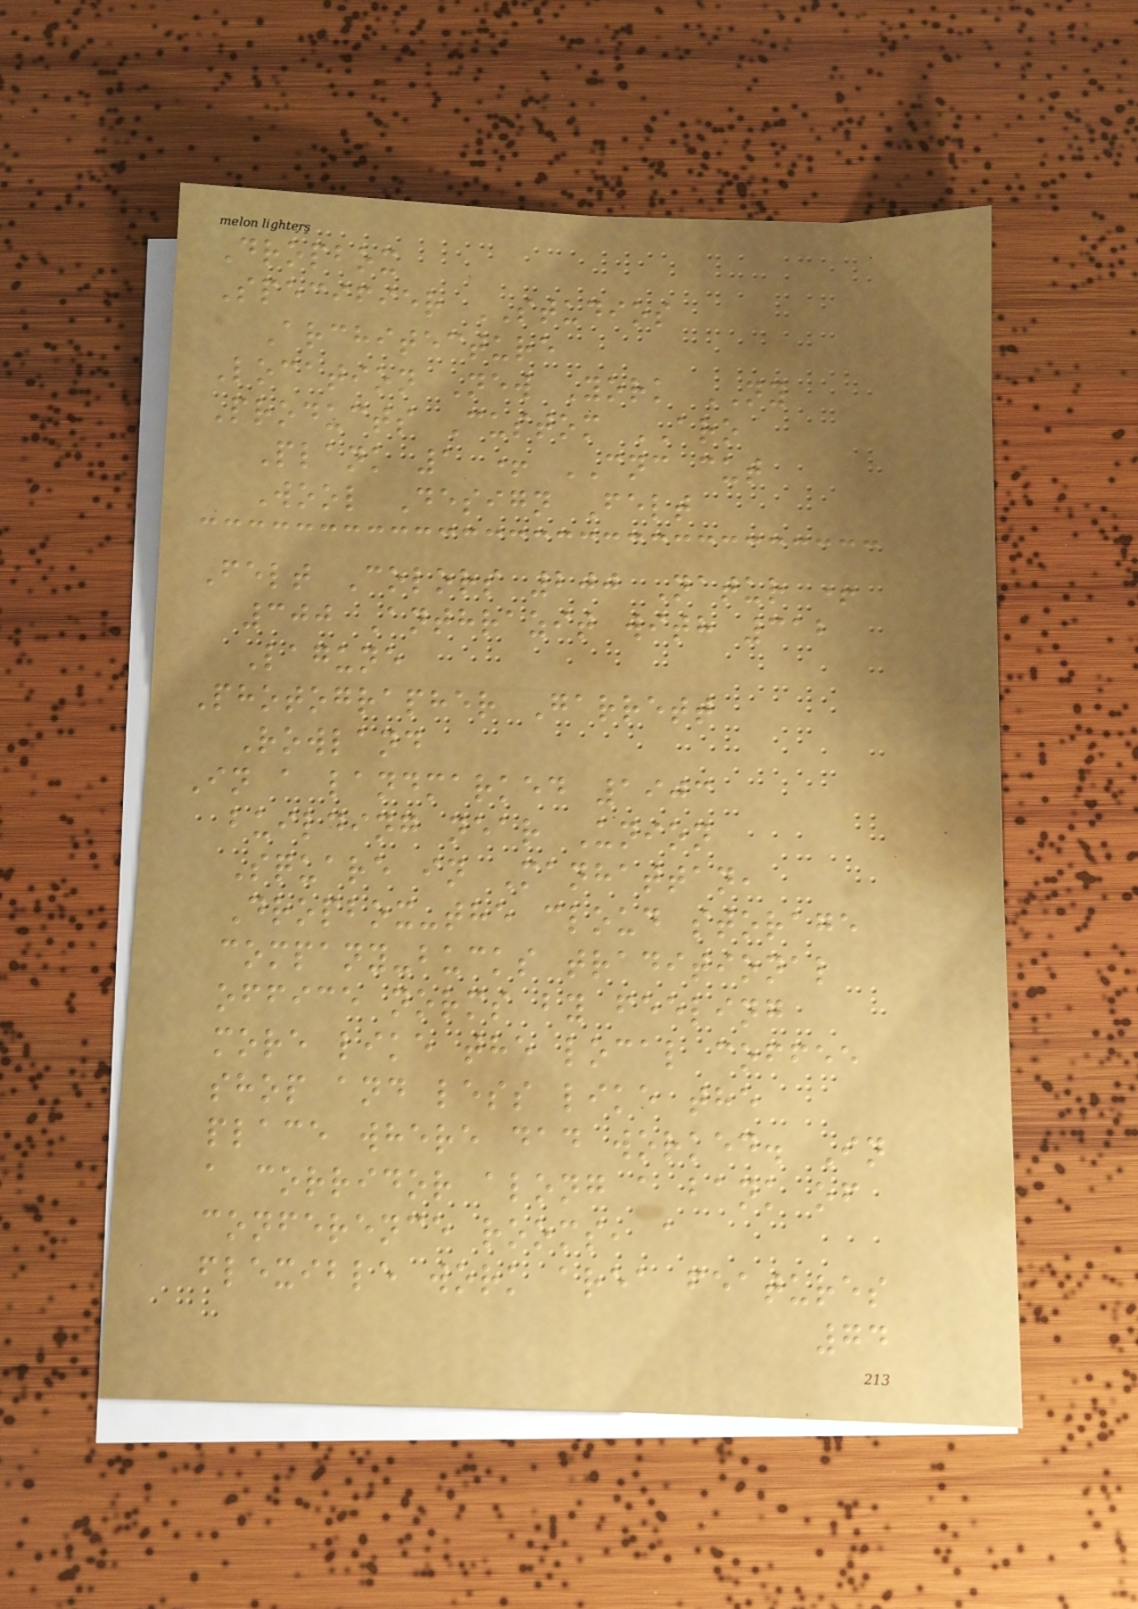Dropbox
Specifier STUDIOS
Architecture
Location New York NY
Products Custom ARO
Plank 1 + CNC cut
Wool Design Felt
Felt Colors 200 Natur +
300 Anthrazit with 312
Lagune
Photographer Garrett
Rowland
In a landmarked 1903
building near Union
Square in Manhattan,
Dropbox-the cloud storage
company-bucks traditional
office norms by feeling
more like the local coffee
shop and less like the
place where dad worked. In
a corridor along a bank of
conference rooms, a
flexible work area features
74
